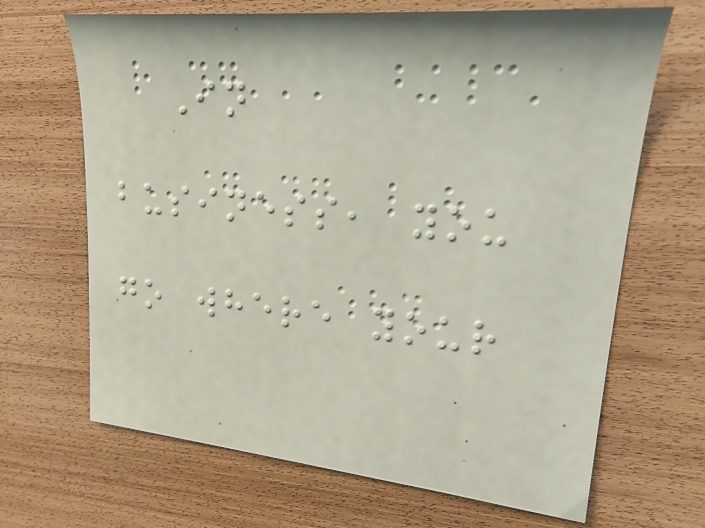In
business, you
go where your
